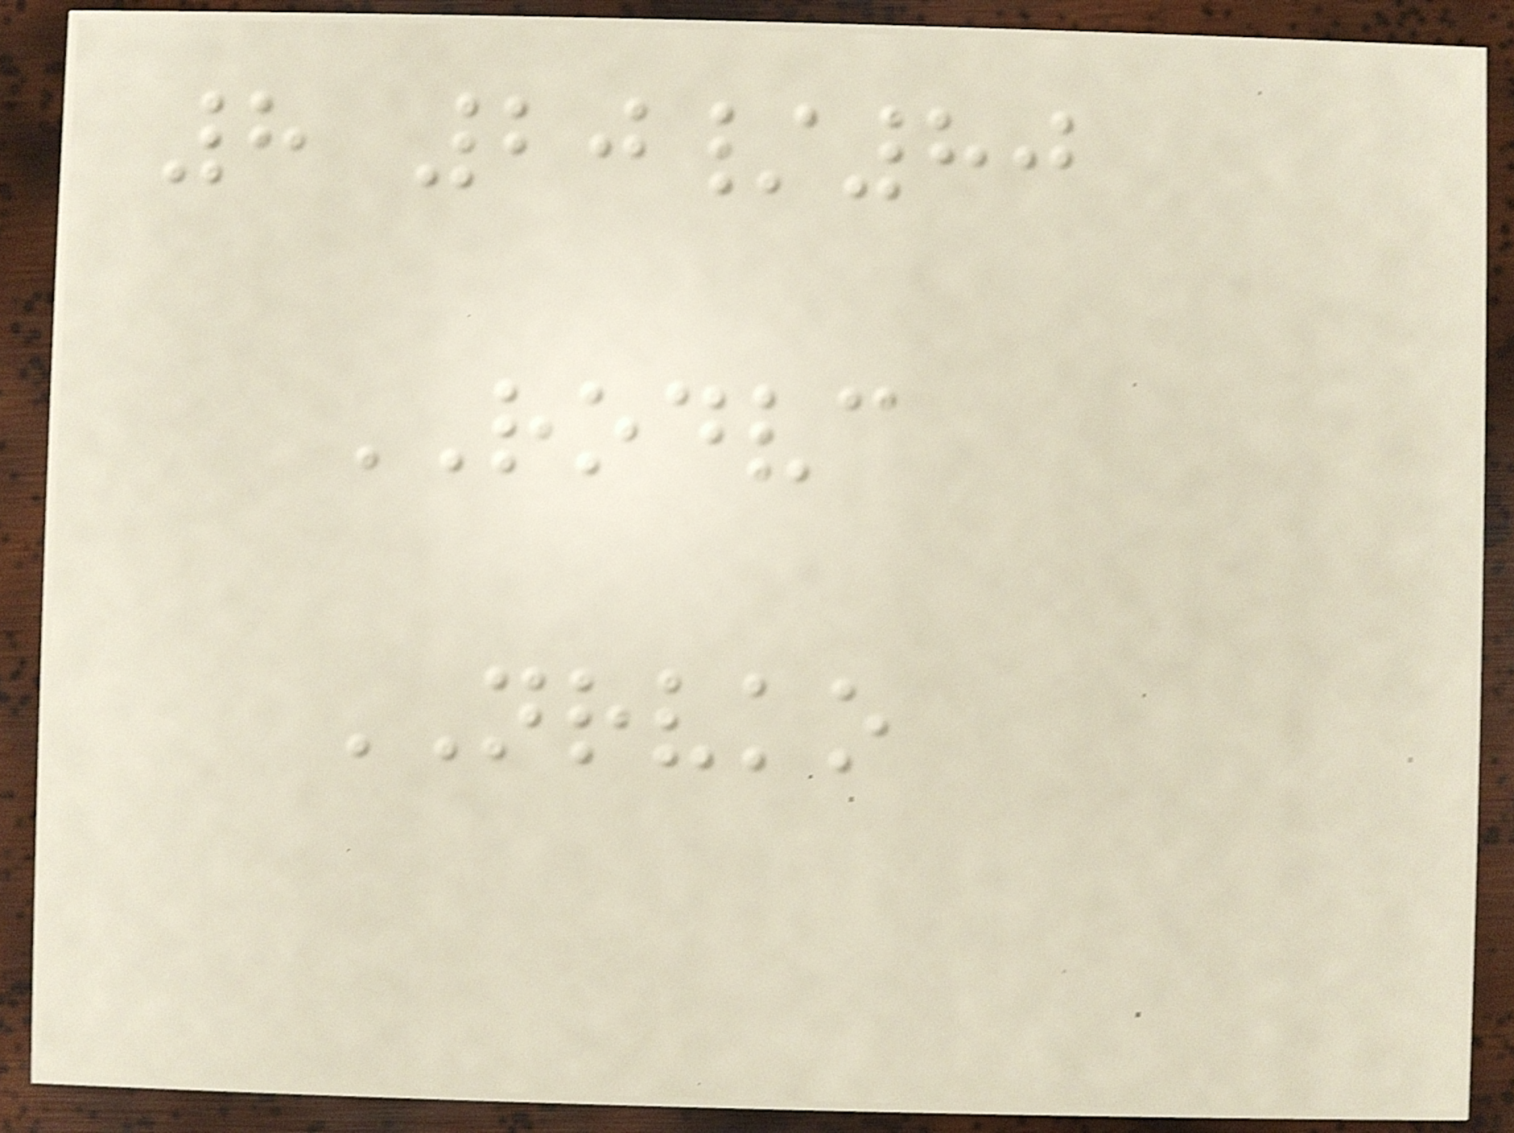8 20/80
RODVC
NRVKO
